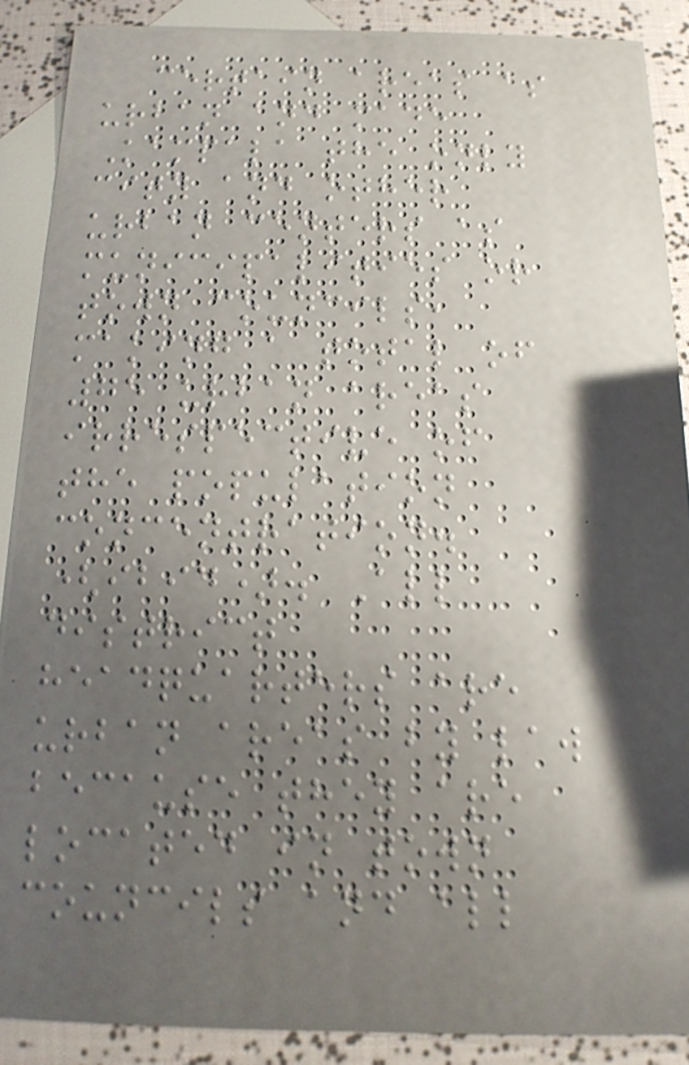certain areas as
urban and made
Kampala the only
city and other
urban centers as
municipalities or
town councils,
making a total of
75 urban areas
irrespective of
the population
concentration.
(ibid). All
district
headquarters are
urban areas by law
because they are
located in town
councils and all
